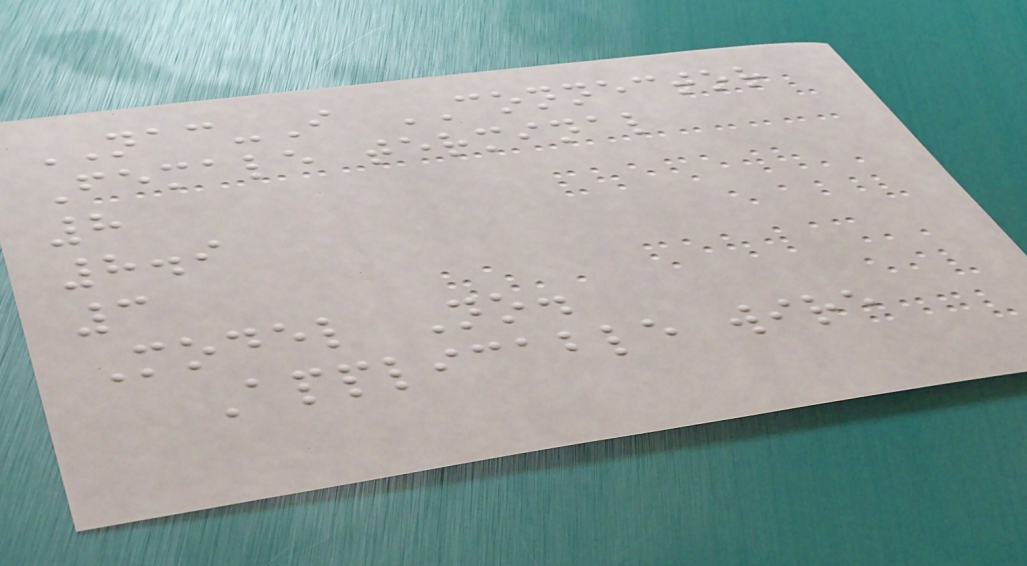NAC-I CONNECTOR
Female terminal
8
8.9
3
Model No.
Applicable wire
